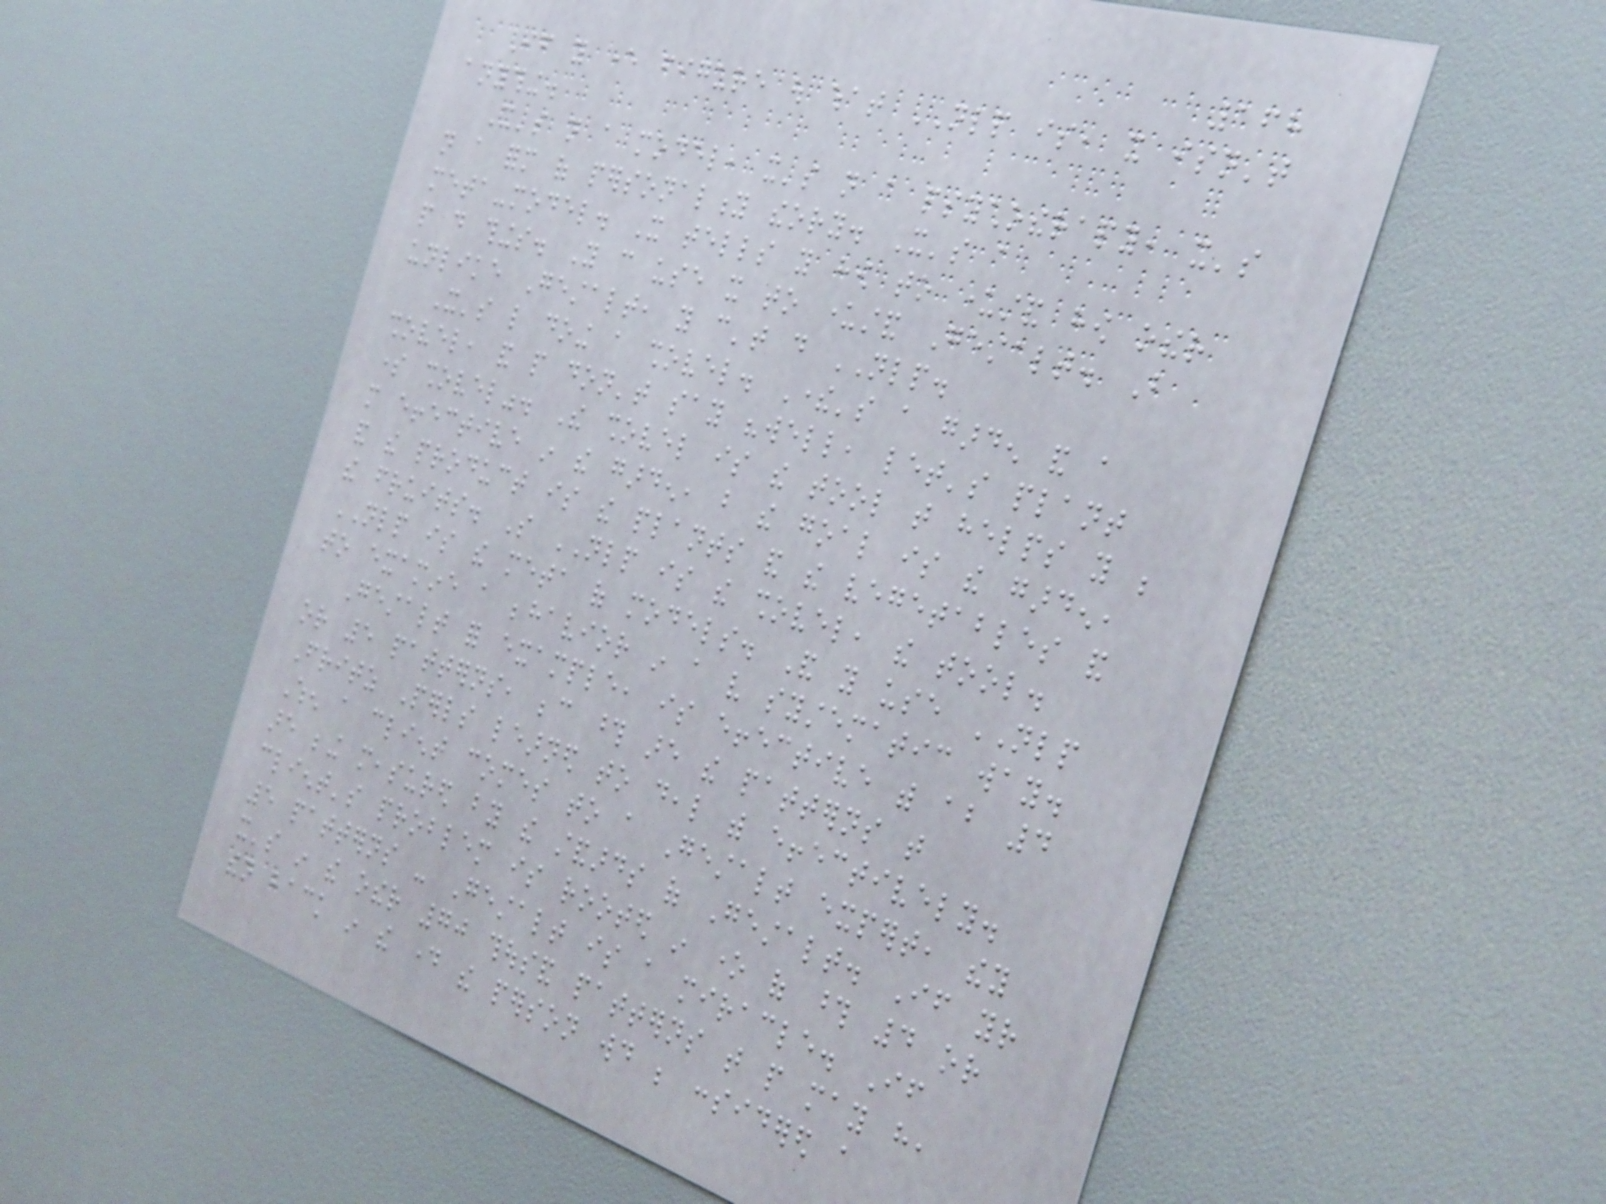168
If you ever figure out what NLP is, it isn't
anything.
It's not a model, it's not a psychotherapy, it's
not a form of personality theory. It's a
meta-model. It tells you how to understand how other
people do things. You can use it to understand Gestalt. But
unlike Gestalt, you can't do NLP.
It's like doing a shovel. There's a garden and a
shovel, and people don't say "well, let's plant
some shovel". The shovel is the tool that helps you be
more effective in the garden, but the goal is the garden,
and the product is the plants and the vegetables and
the fruits. So NLP is the shovel, the tool.
NLP is the meta of models. And you use NLP
to examine a behavior in a very systematic way.
Gestalt for example, is effective with about 4
or 5 patterns, because those are the patterns that
Fritz Perls learned to deal with effectively.
When a client comes to a Gestalt expert, they
are being measured by the standards of Gestalt. If your
client's problem is rooted in one of those 4 or
5 patterns - Gestalt is a miracle. If
it's in the other 70 thousand patterns that people may have,
then back in the day the person would be considered a
